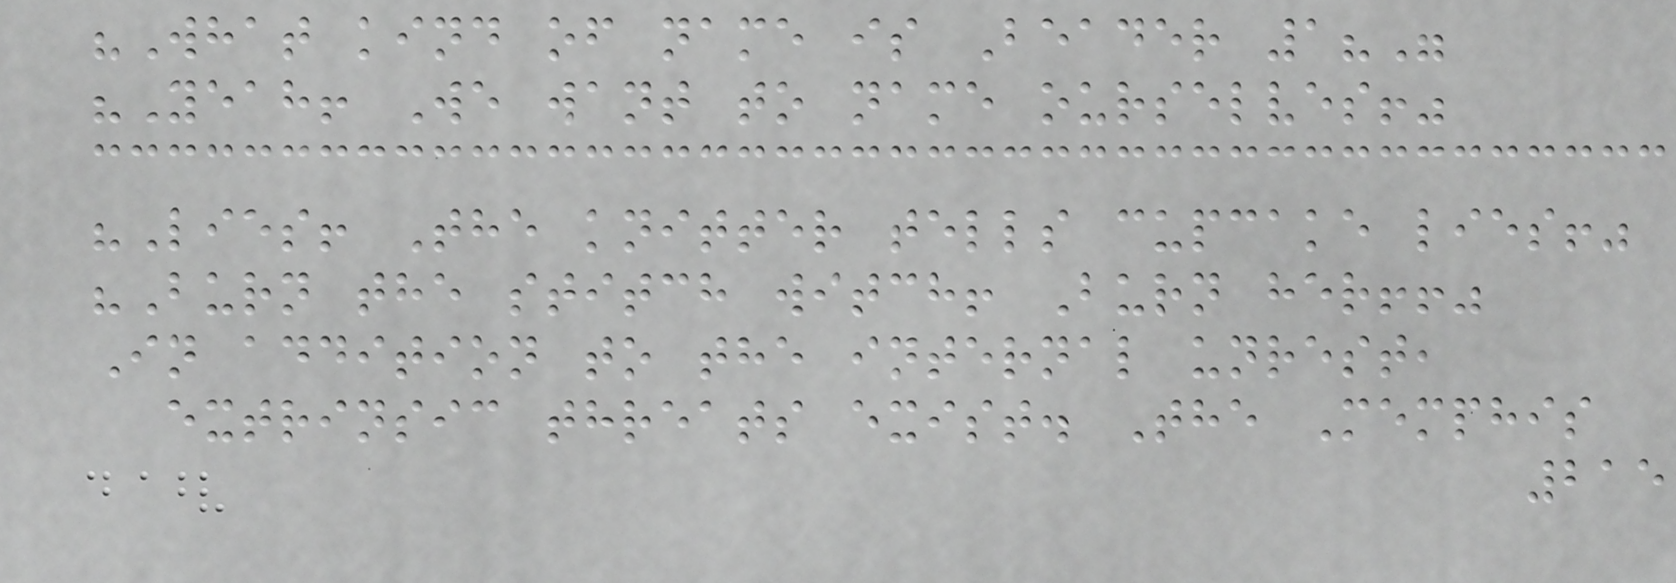"What kind of name is Beader 1?"
"Yeah! We want to name ourselves!"
"Lies! The knitter tells cupcake lies!"
"Burn the stitch witch! Burn her!!"
In addition to the internal unrest,
extrinsic threats exist. The Memphis
215
